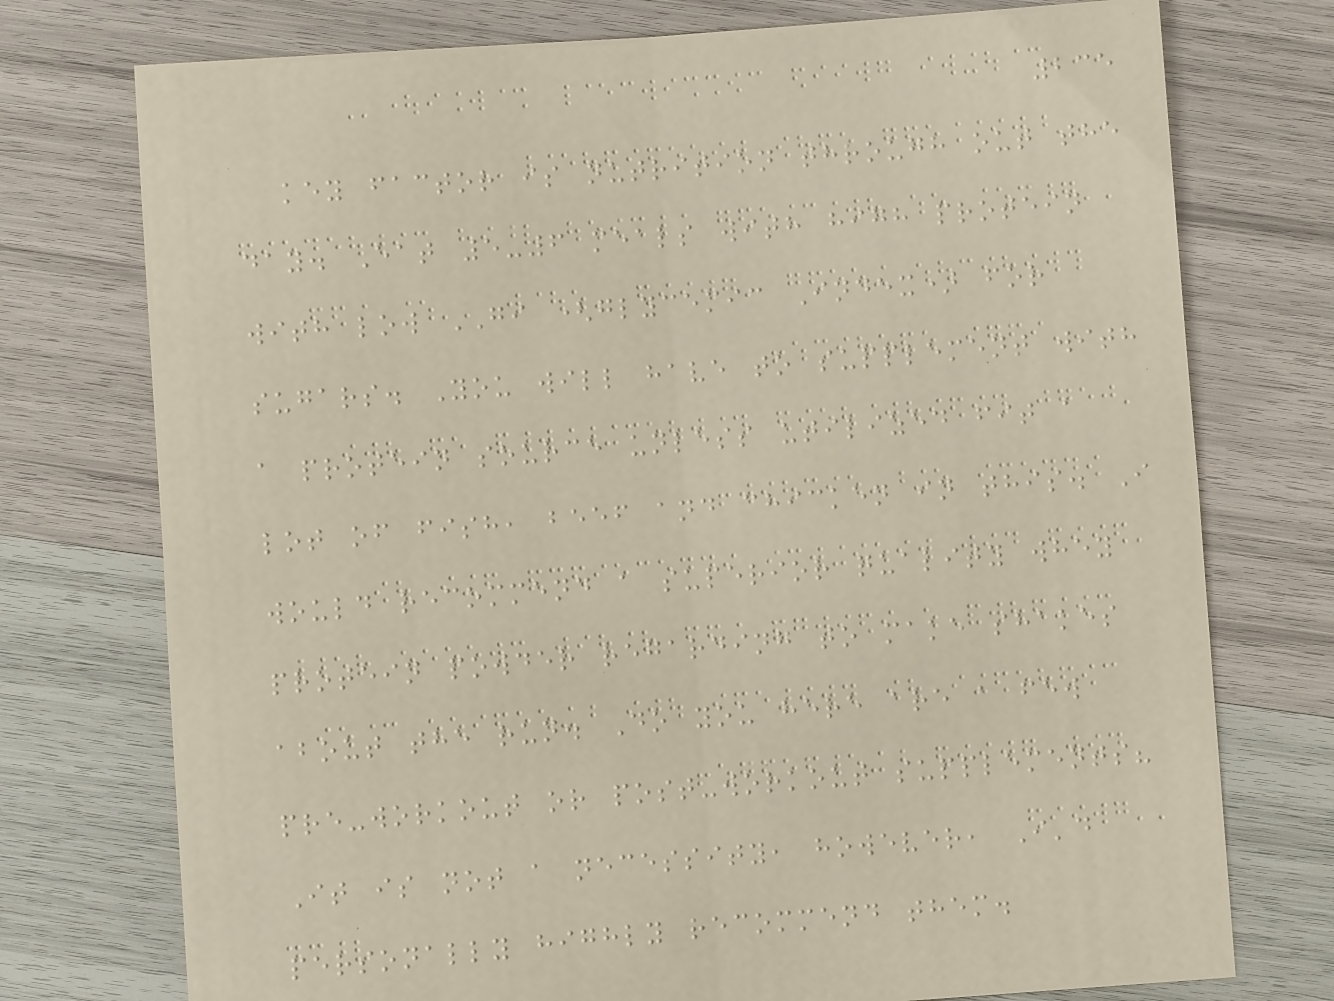235
key factor is nutrition through out the
day. Eat 5-6 meals with high protein
with low GI (glycemic Index) for
sugars. You will have to supplement with
a protein source unless utilized fit a
lot of fish, beef and chicken in this. I
would recommend a superior quality whey
protein powder regarding to make shakes
about the run. Do you here are a few
pre-workout or post-workout supplements?
It is not a necessity, however, I'd
personally highly recommend them.
